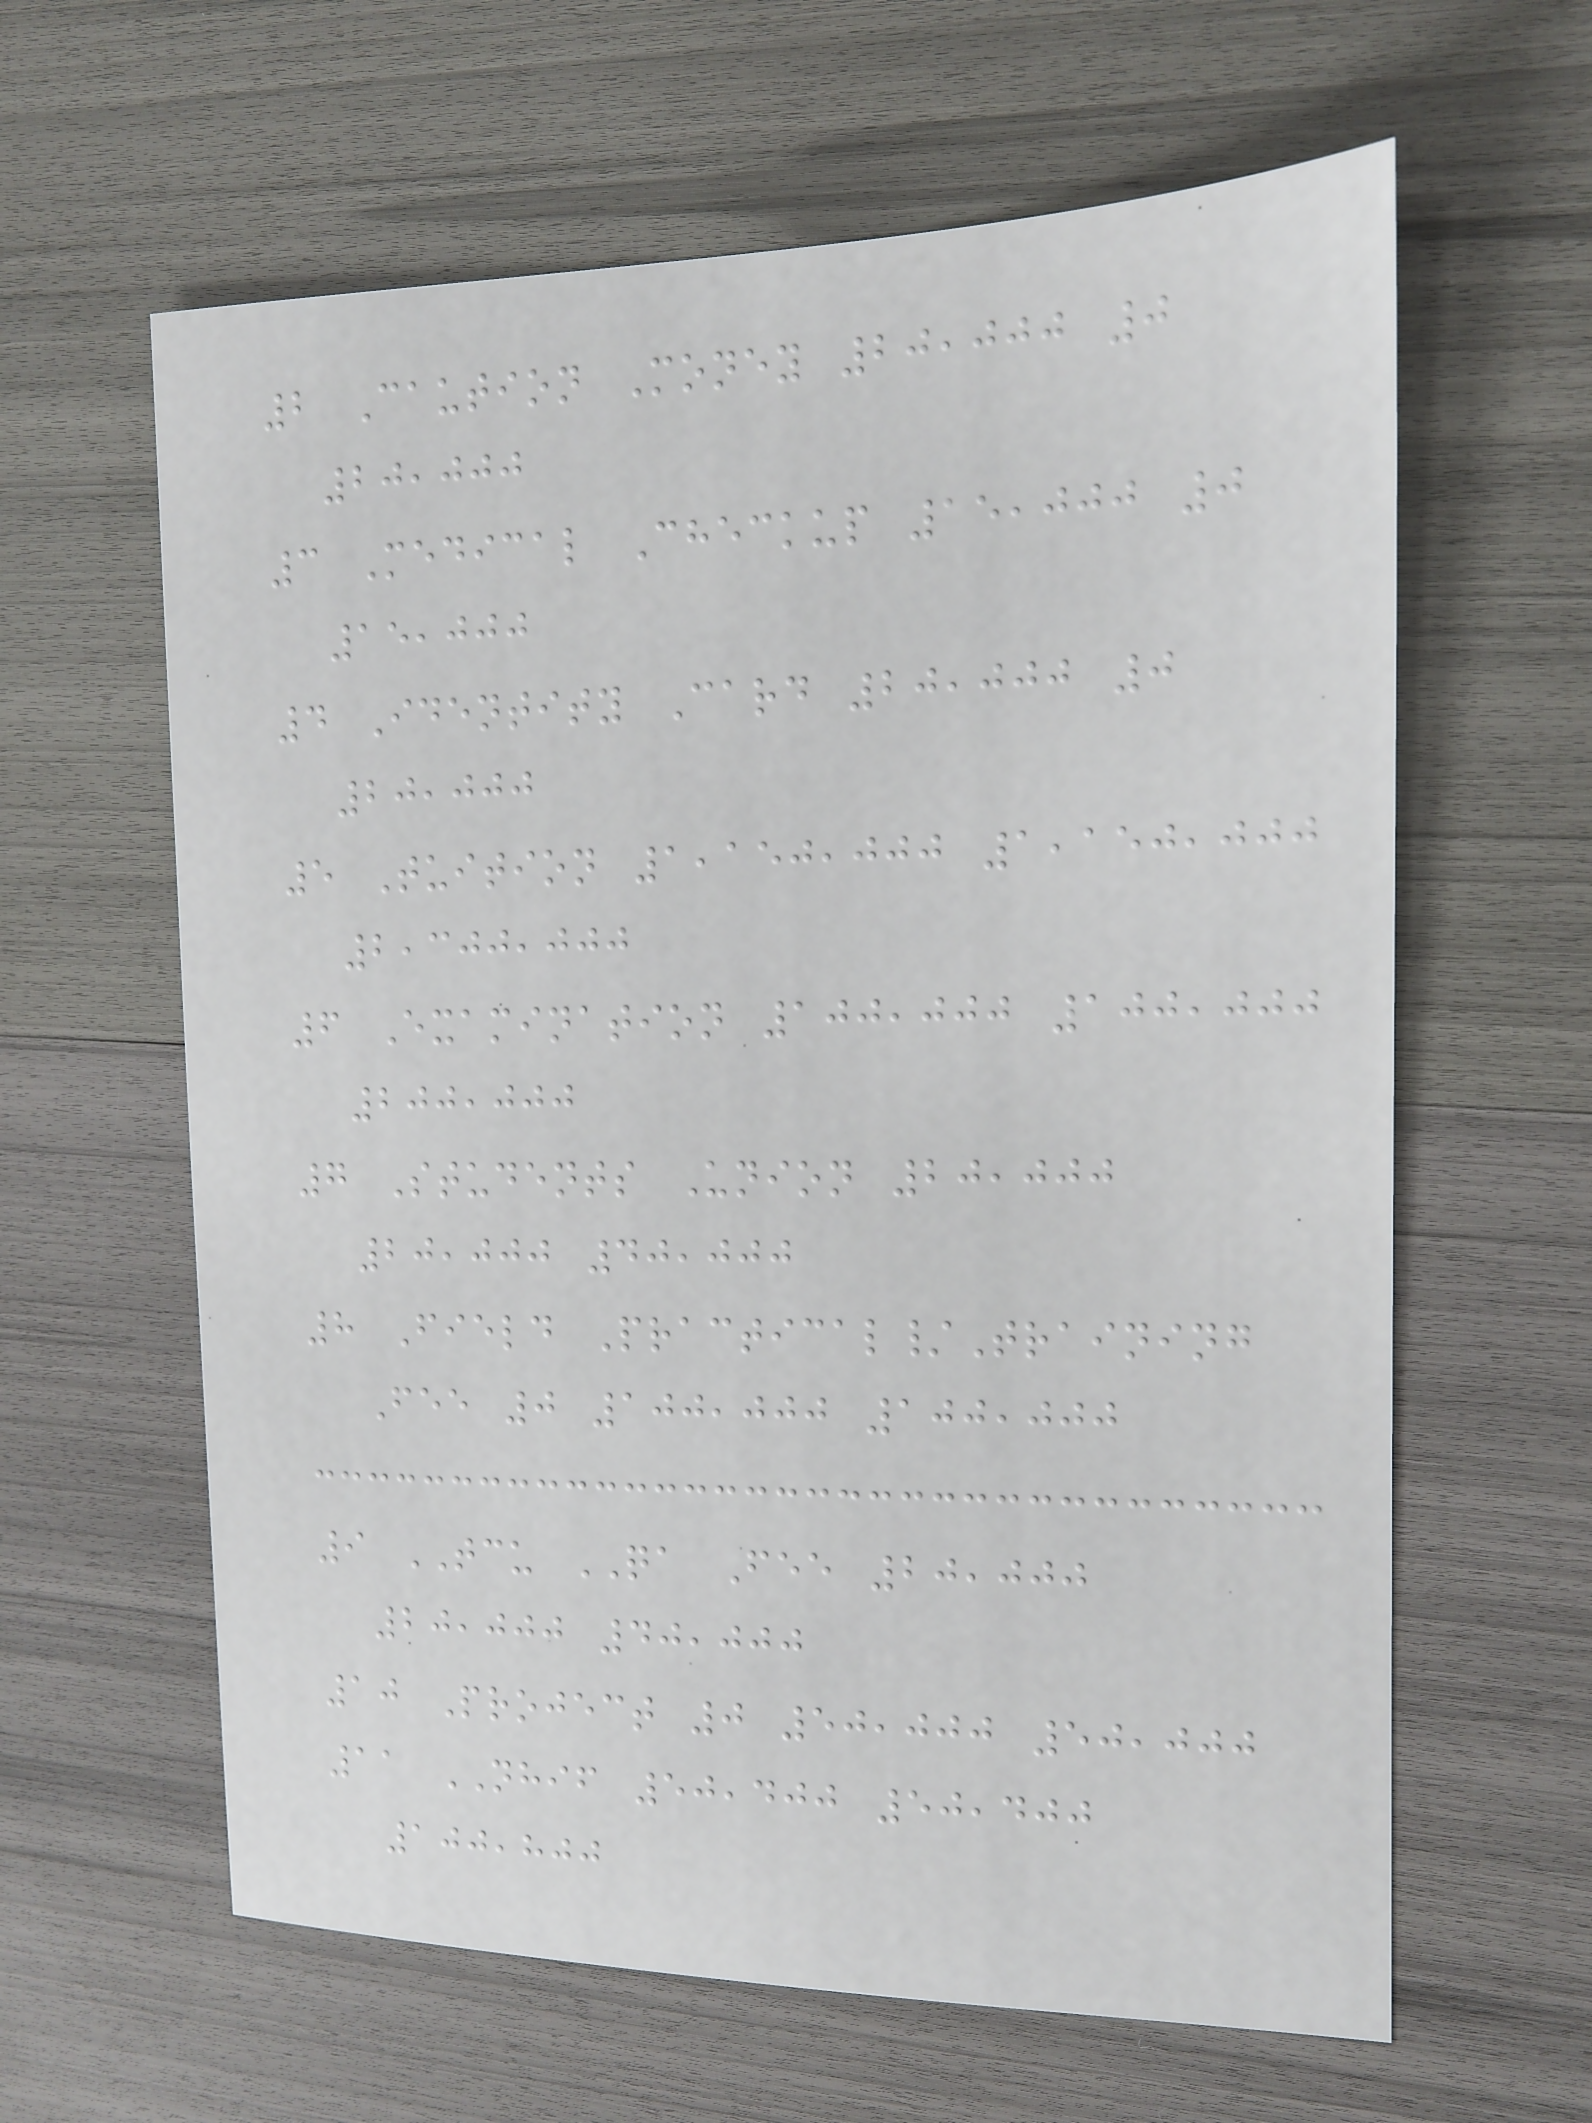2 Caution Money 20,000 0
20,000
3 Medical Checkup 15,000 0
15,000
4 Identity Card 20,000 0
20,000
5 Tuition 1,150,000 1,150,000
2,300,000
6 Examination 100,000 100,000
200,000
7 Students Union 20,000
20,000 40,000
8 Field Practical/Training
Fee 0 100,000 100,000
9 TCU QA Fee 20,000
20,000 40,000
10 Project 0 50,000 50,000
11 NHIF 50,400 50,400
100,800
